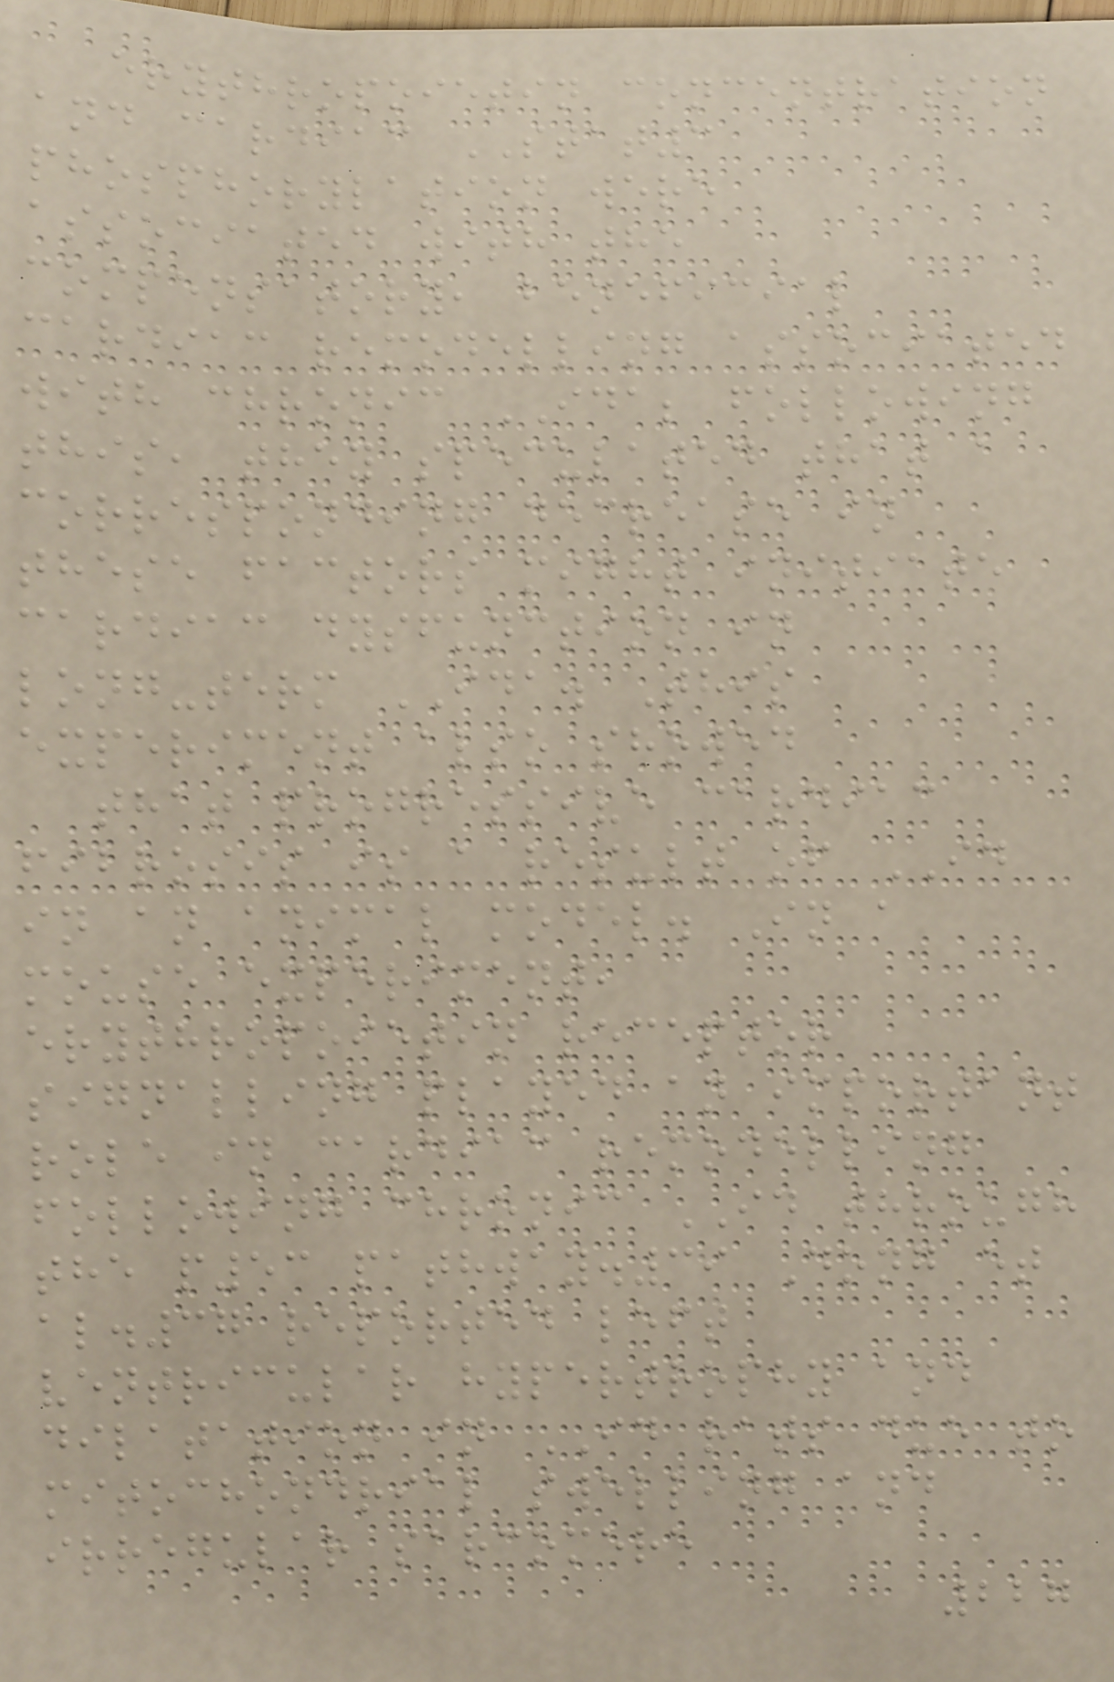erythropoietin concentration
and cardiac STAT3
phosphorylation were
associated with the
compensatory, beneficial
cardiac remodelling associated
with chronic IDA; following
this, they speculated that a
corresponding decrease in
these factors might initiate
cardiac dysfunction in
long-term IDA. This
experiment also showed
that progressive cardiac
fibrosis is a result of ID
in an animal model. In a
mouse experiment,
erythropoietin receptor
signalling played an important
role in cardiac remodelling
following chronic ID through
the p53 pathway.39 Dong et
al.37 reported left
ventricular hypertrophy and
dilatation in ID rats due to
mitochondrial swelling and
irregular sarcomere
227
